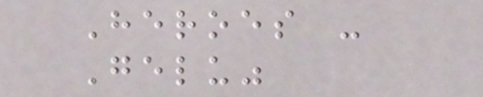Heroes -
Gelu"
